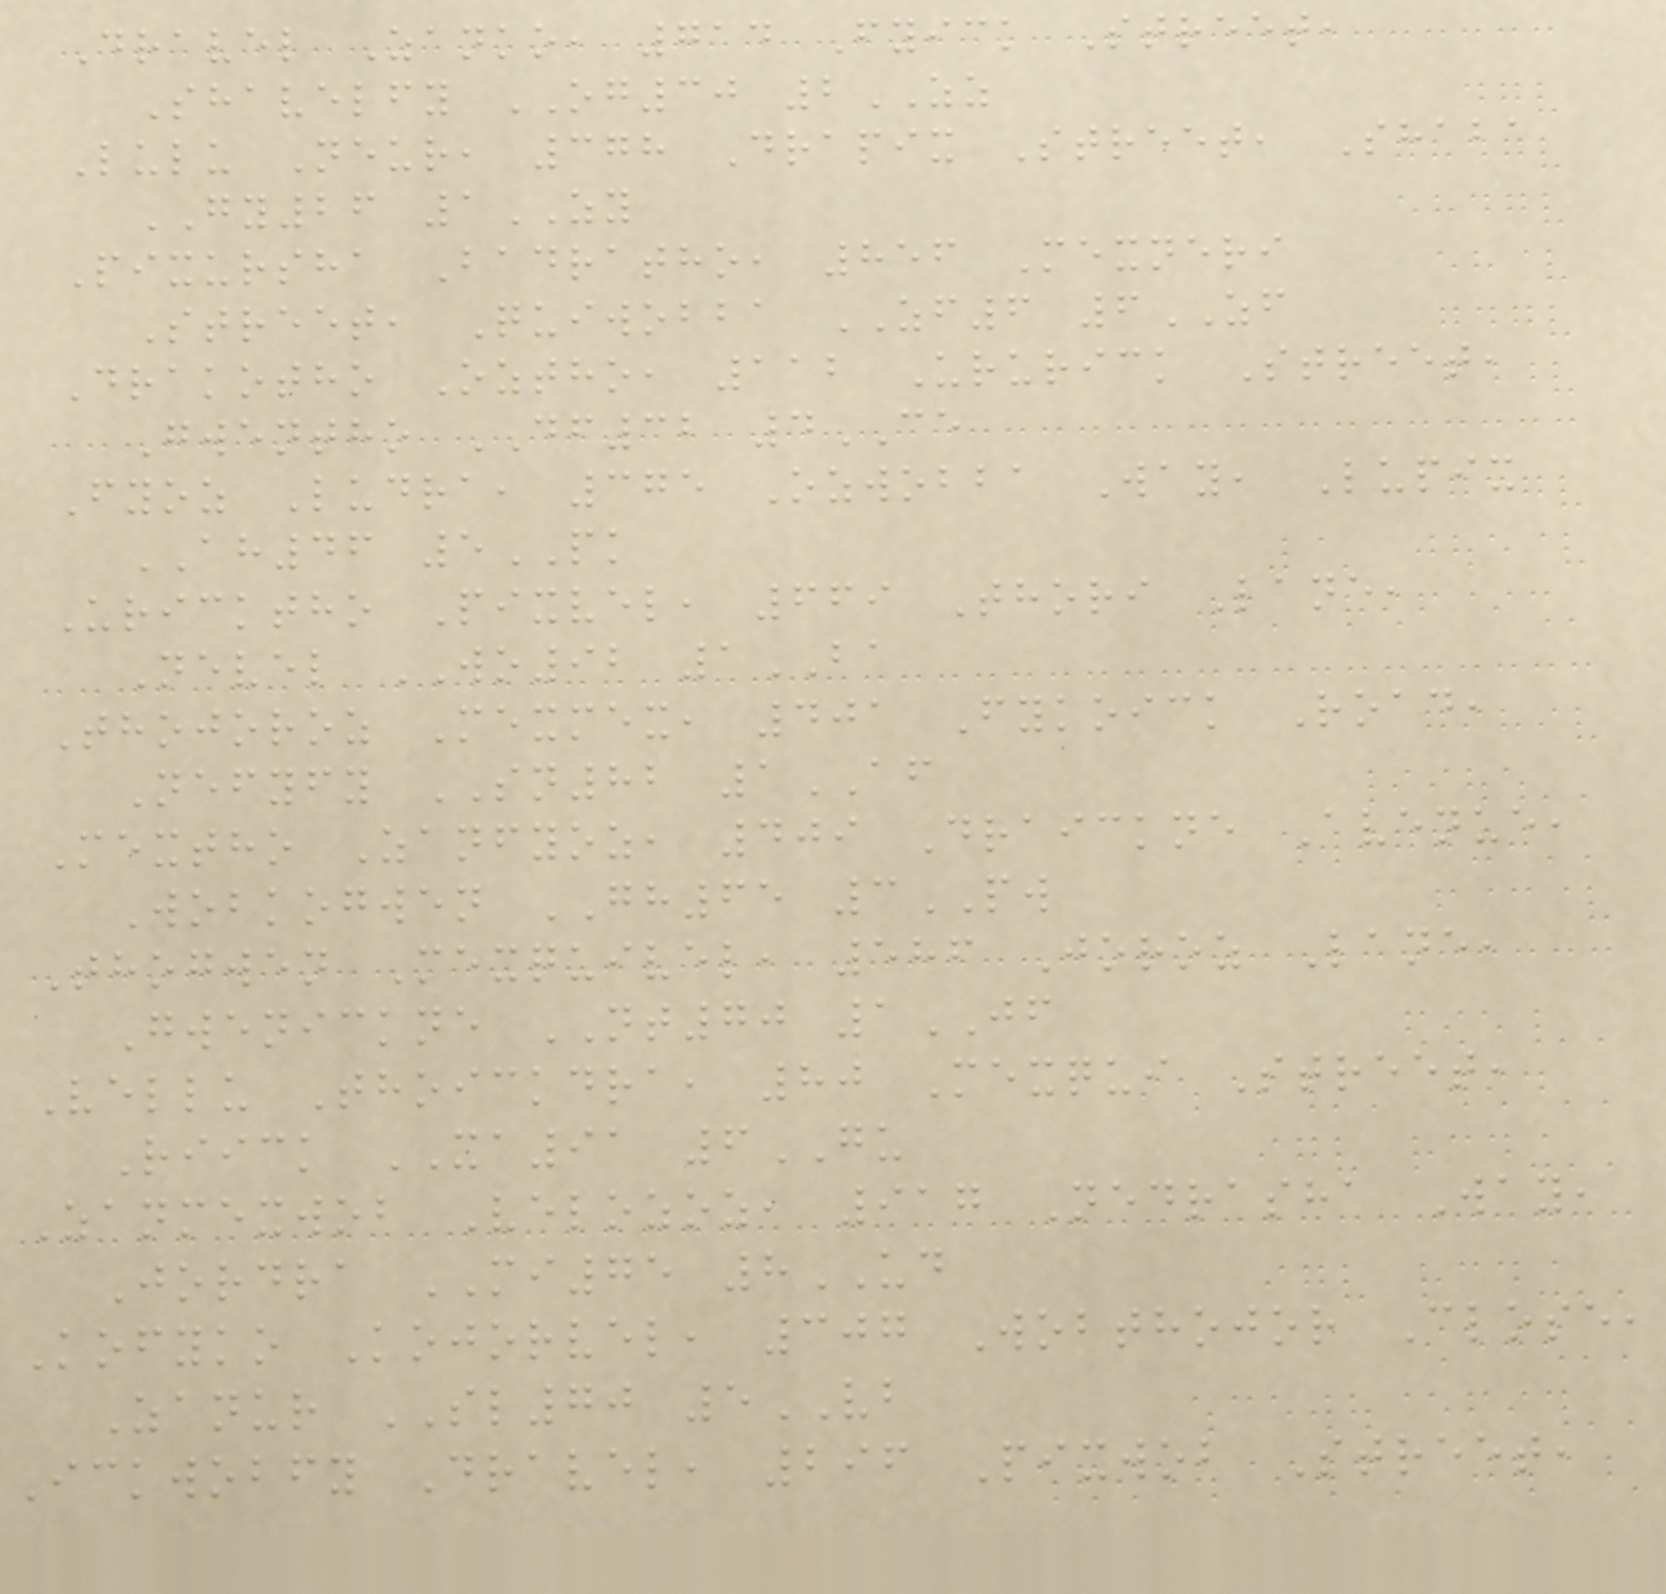Dravel Zanko, 714 Fyick Street,
Shavelfy OG30 2ZZ
Lulu Neur, 378 Drapix Street, Shaba
GY26 1ZY
Pixursha Badratho, 856 Mexneri
Street, Quiwobba ZF6 6ZF
Drakotho Oztho, 112 Ururick Street,
Gwentho DF32 4CE
Fyoz Ludra, 375 Ozwobba Way, Lupix
AH46 5PK
Uricktho Pixvel, 669 Thori Lane,
Nevel WO92 1BA
Thojoroz Mexmex, 401 Fykoick Road,
Nefyfy SN82 1AF
Mextho Zanfyoz, 409 Draickne Avenue,
Wobkogwen GH65 3PW
Thogwen Mexquivel, 586 Joroz Lane,
Gwenickne NT70 1JF
Vellu Thoickdra, 80 Mexqui Street,
Riick XA91 6GU
Zanmexwob Velozoz, 917 Nedrasha Way,
Jordra MI75 8UD
Kofyko Kojorvel, 307 Wobthojor Close,
Zanur SL70 5VB
Ickwobfy Dravel, 296 Pixwob Street,
